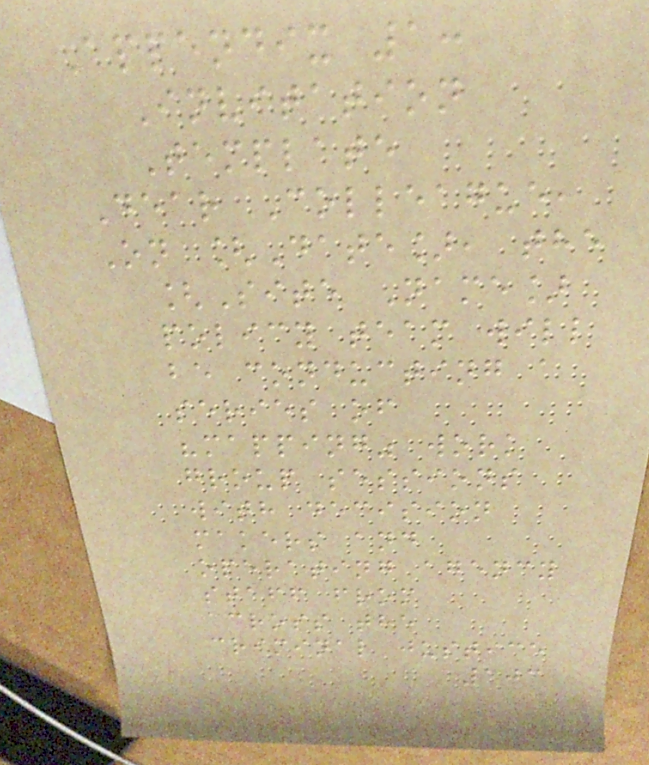Appendix 1:
Invitation
Template
Dear Colleague,
On [Date], the
[Site Name]
policy team will
be conducting a
series of
"mapping" work
group sessions
with decision
makers and
operating agency
staff from
across the
criminal justice
103
